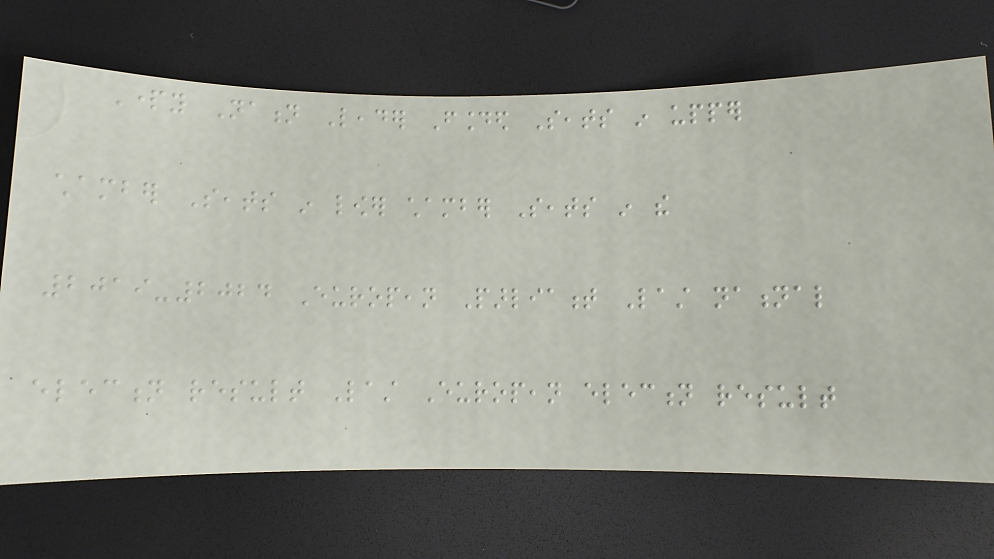Party Nation Leader Founded Seats in upper
chamber Seats in lower chamber Seats in the
2019-2024 European Parliament Last national
election result Last European election result
